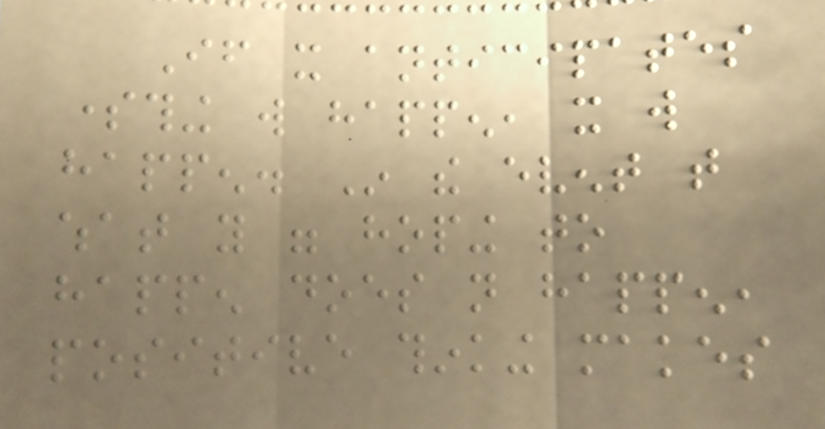If it anticipates
something will happen, it will
happen. In the event that
what you were hoping to
happen does not happen,
positive thinking makes
